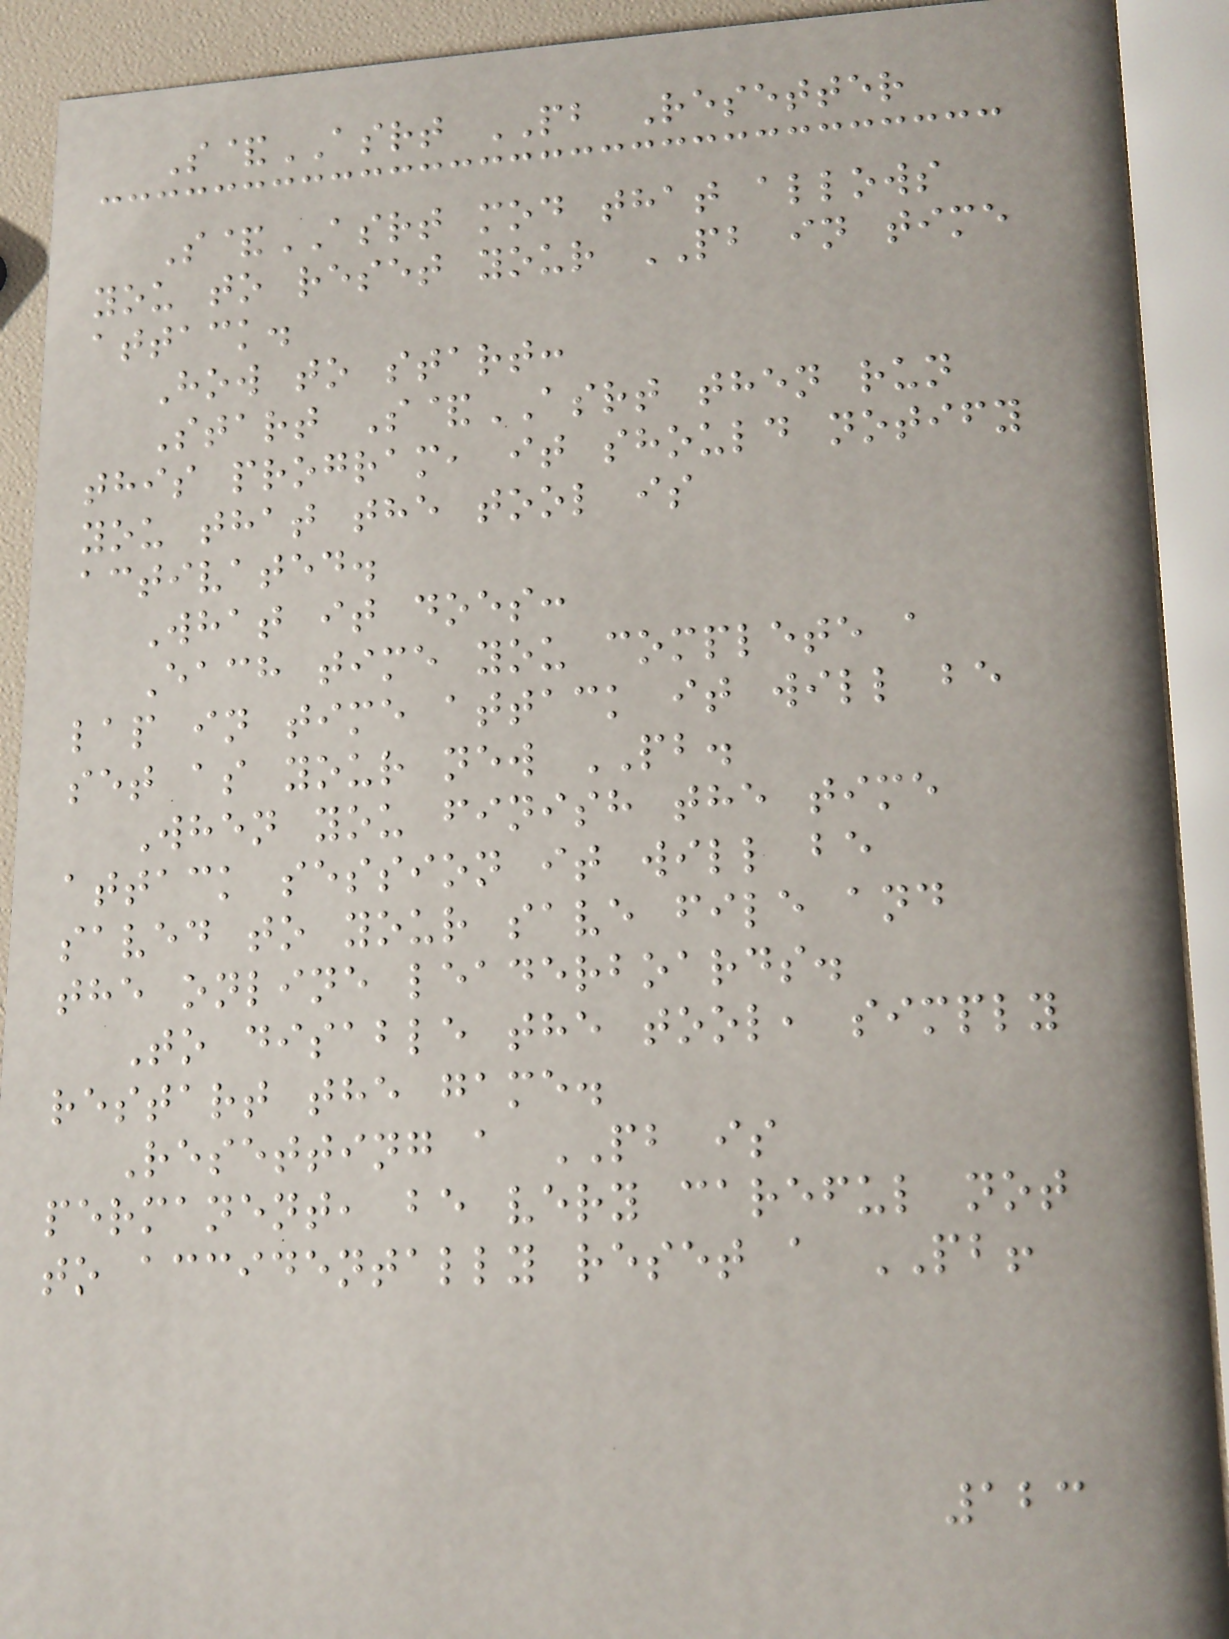S&ASRT PB Resetter
S&ASRT mod that allows
you to reset your PB in time
attack.
How to start:
Start S&ASRT then run
this program, it should notify
you that the tool is
activated.
What it does:
Each time you complete a
lap in time attack it will be
set as your new PB.
When you finish the time
attack session it will be
saved to your save file and
the online leaderboards.
To disable the tool, simply
restart the game.
Resetting a PB is
permanent, be very careful not
to accidentally reset a PB!
123
